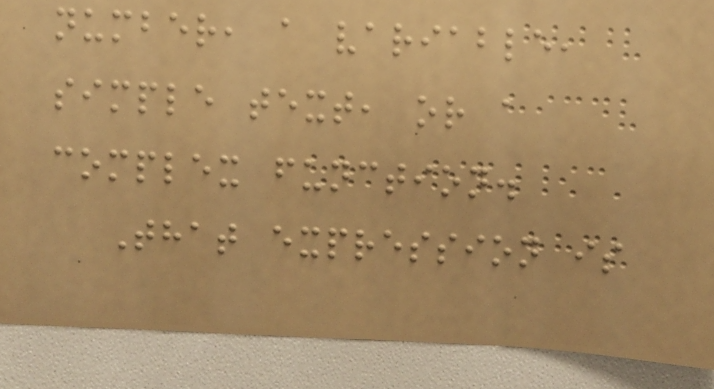number, a variable,
simple text, or a
complex function.
That expression is
